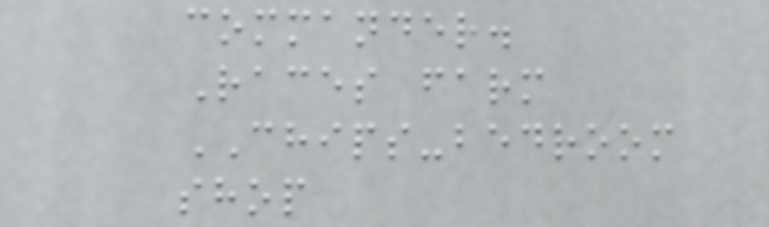commander.
Races farm
CHIPS-bedroom
shop
